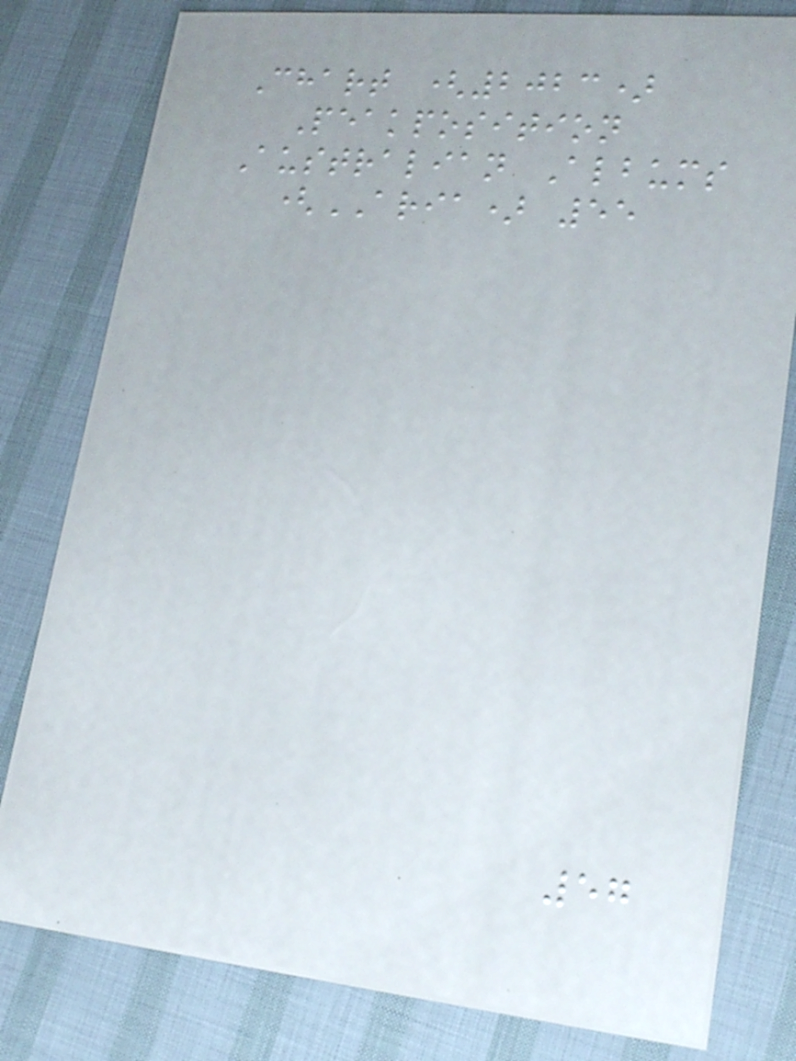Chart (2023)
Peakposition
Australian Albums
(ARIA) 55
57
